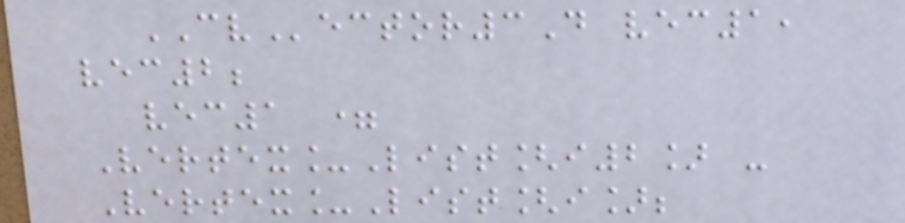CVector3D vec1,
vec2;
vec1 =
Vertex_List[i2] -
Vertex_List[i];
